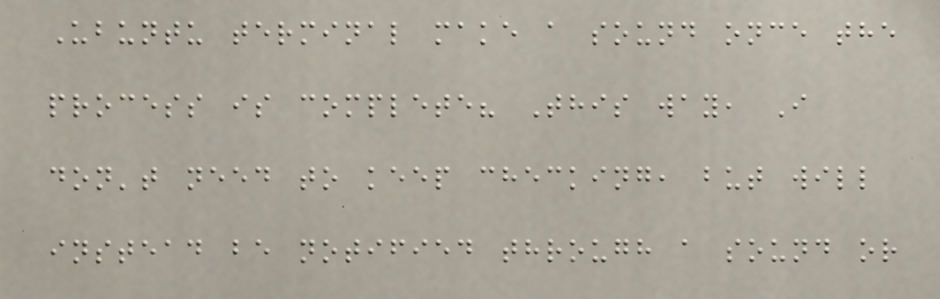Ubuntu terminal make a sound once the
process is complete? This way, I
don't need to keep checking, but will
instead be notified through a sound or
